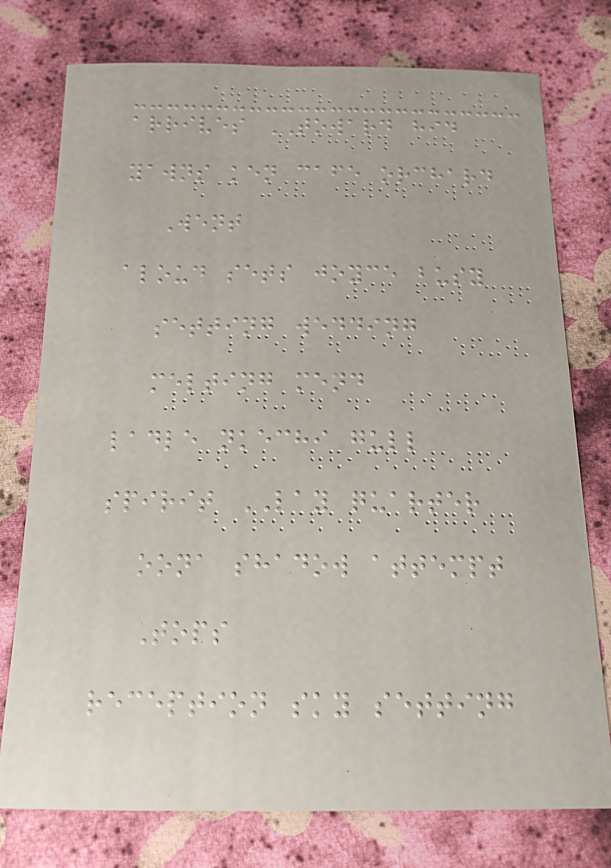arrives TOWARD hid
yawns ken cafe orchard
Went
aloud sets joyce busy
setting wedding
melting mend
ladle nkechi gull
spirit LAY quarter
oona shadow attempt
Tops
reception sky setting
